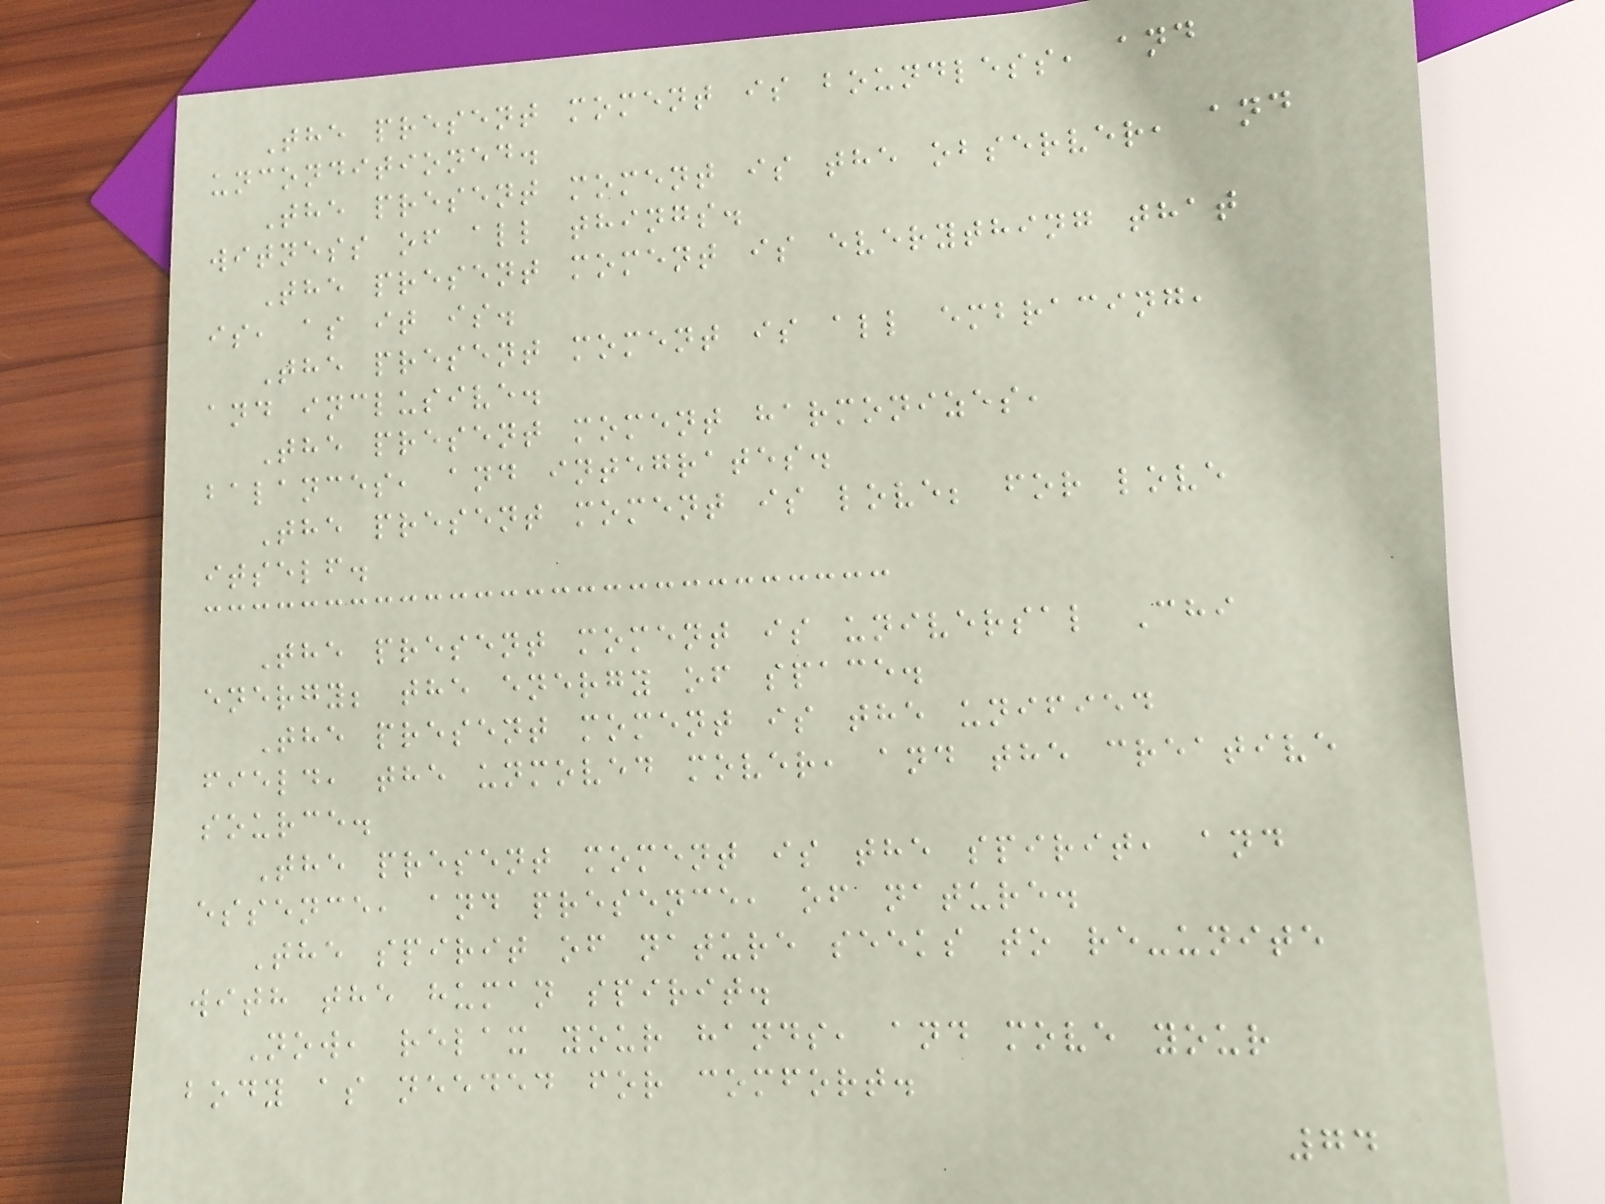The present moment is boundless, and
unconditioned.
The present moment is the observer, and
witness of all things.
The present moment is everything that
is, as it is.
The present moment is all embracing,
and inclusive.
The present moment harmonizes,
balances, and integrates.
The present moment is love; for love
itself.
The present moment is universal Chi
energy; the energy of space.
The present moment is the unified
field, the unmoved mover, and the creative
source.
The present moment is the spirit, and
essence, and presence, of nature.
The spirit of nature seeks to re-unite
with the human spirit.
Now, relax your hands, and move your
body as needed for comfort.
74
